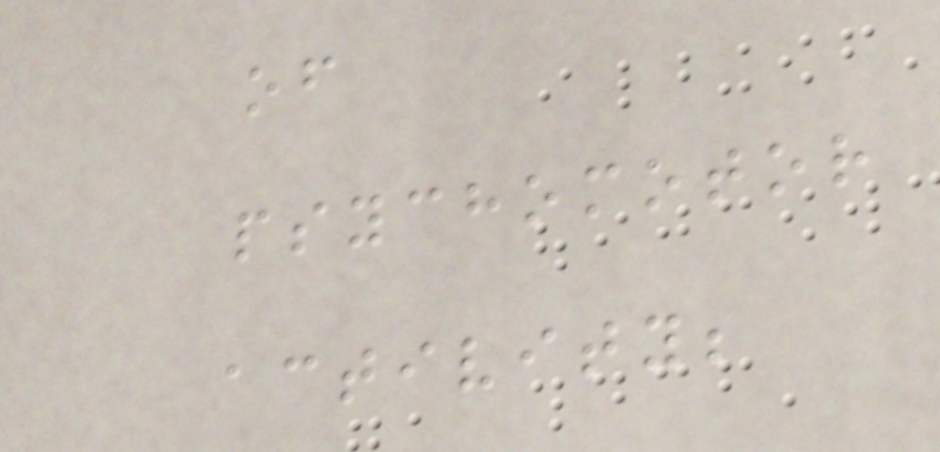of
psychomotor
activity;
